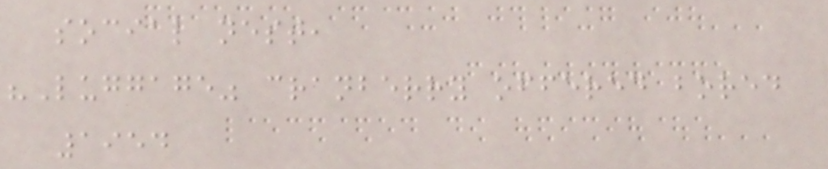social nest,
"Luggage" cranberry offered bored
1954
